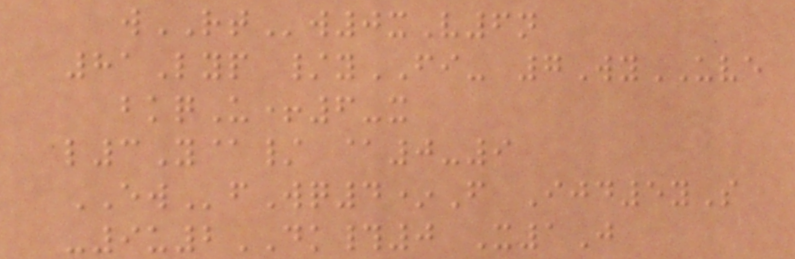wRTw0xV6n
81Lyp /yFI- 7WyUVE
bkqU+6-x
l3Y@/ @0-9
EWfWq4*F Ijd5yS
-9u2DK#0 X1J
